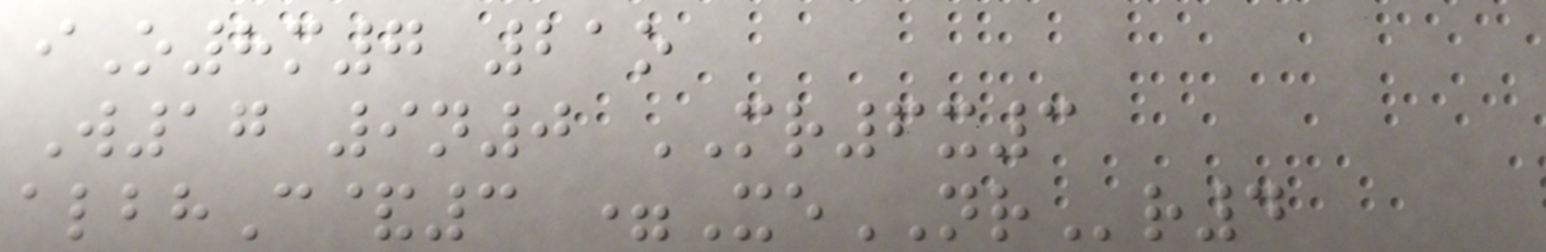iO8m7 21o
W17 9n0 MR6x3
albhC&3 =XeNRr4
